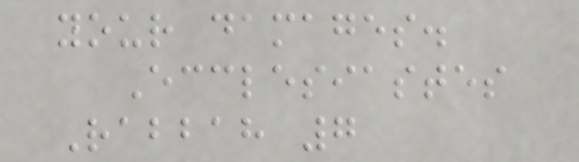your damages.
Ecclesiastes
Rabbah 7
